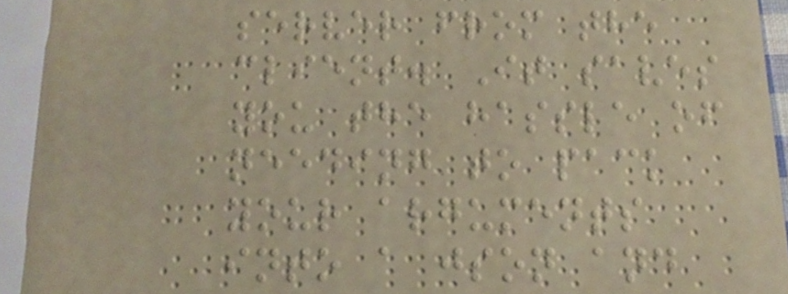server from the
client. It saves
you the hassle of
needing to pack
your arguments
into a json and
